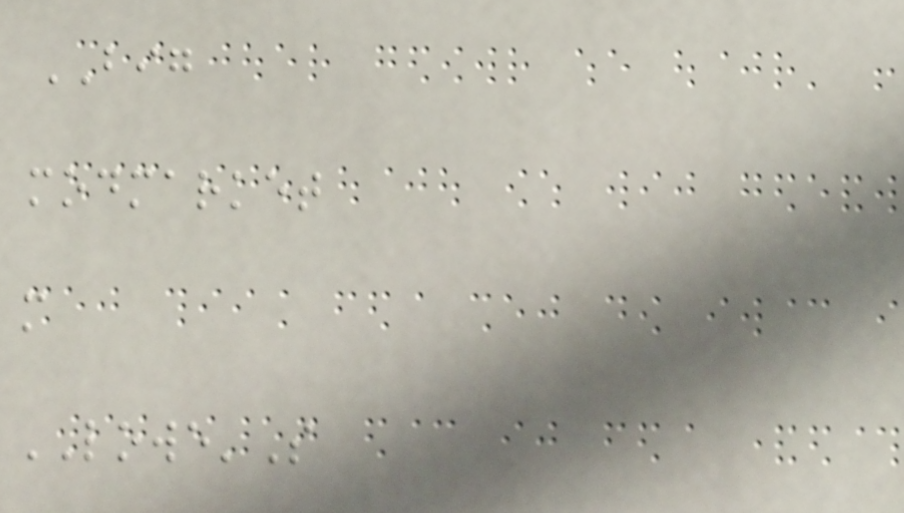BIG
modmarket
m
LOWE'S
